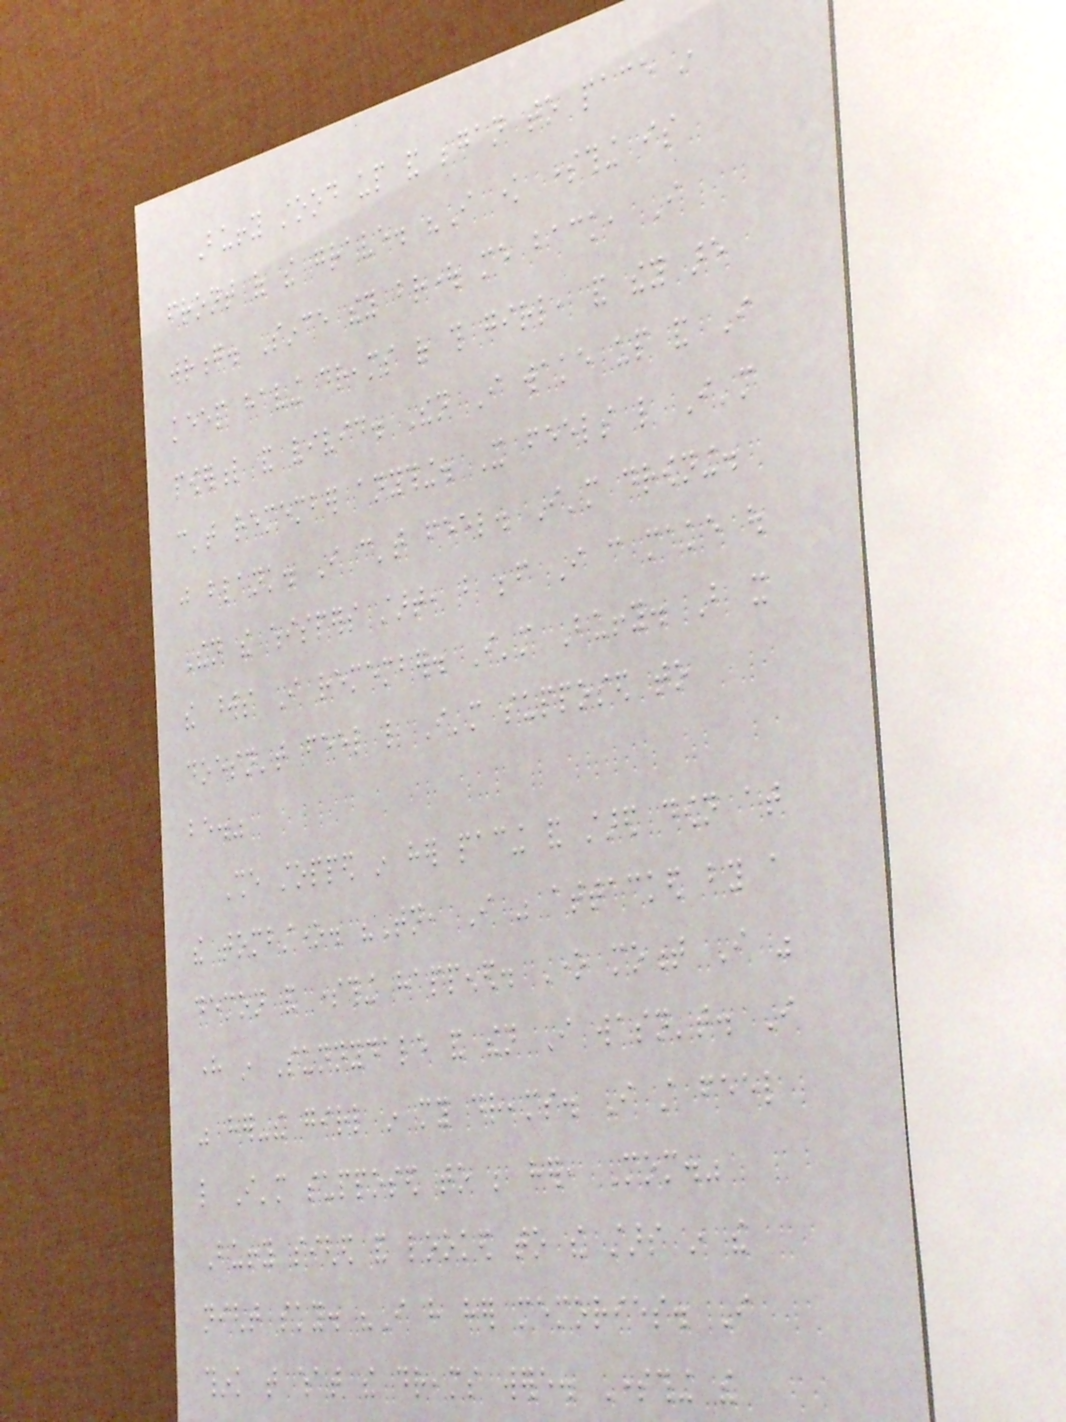Buffy stood up and began to pace in
front of the grave. "I know something is
wrong. Since they brought me back, I
keep having dreams of this girl, and they are
powerful and vivid. Then I wake up and I
can't remember anything. It feels like I'm
just blank. I can't feel. I'm drowning.
Then the whispers start, but before I can make out
the words I remember. I'm Buffy. But it
doesn't feel like I'm supposed to
be."
She stopped in her pacing and stared down at
the tombstone. "Tonight, I was attacked by a
demon and something happened. One moment I was
here in Sunnydale and then I wasn't. I
was her-the girl in my dreams. I still feel
like I'm supposed to be her, Mom."
Buffy sighed and looked to the stars in the
night sky. "I have her memories. I
think that what the dreams were. Something the
